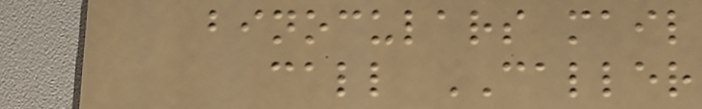binoculars mail
call CALLER
